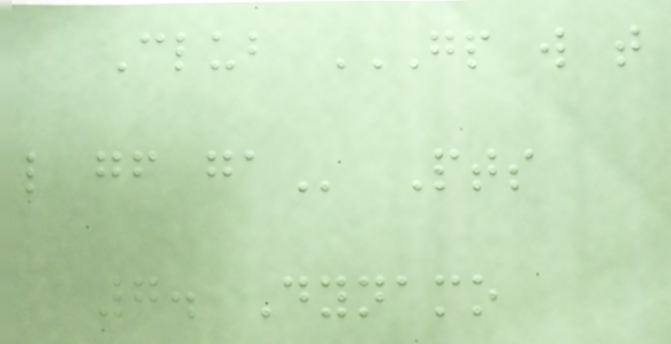Club GP W T
L GF GA Pts
7. Dynamo
